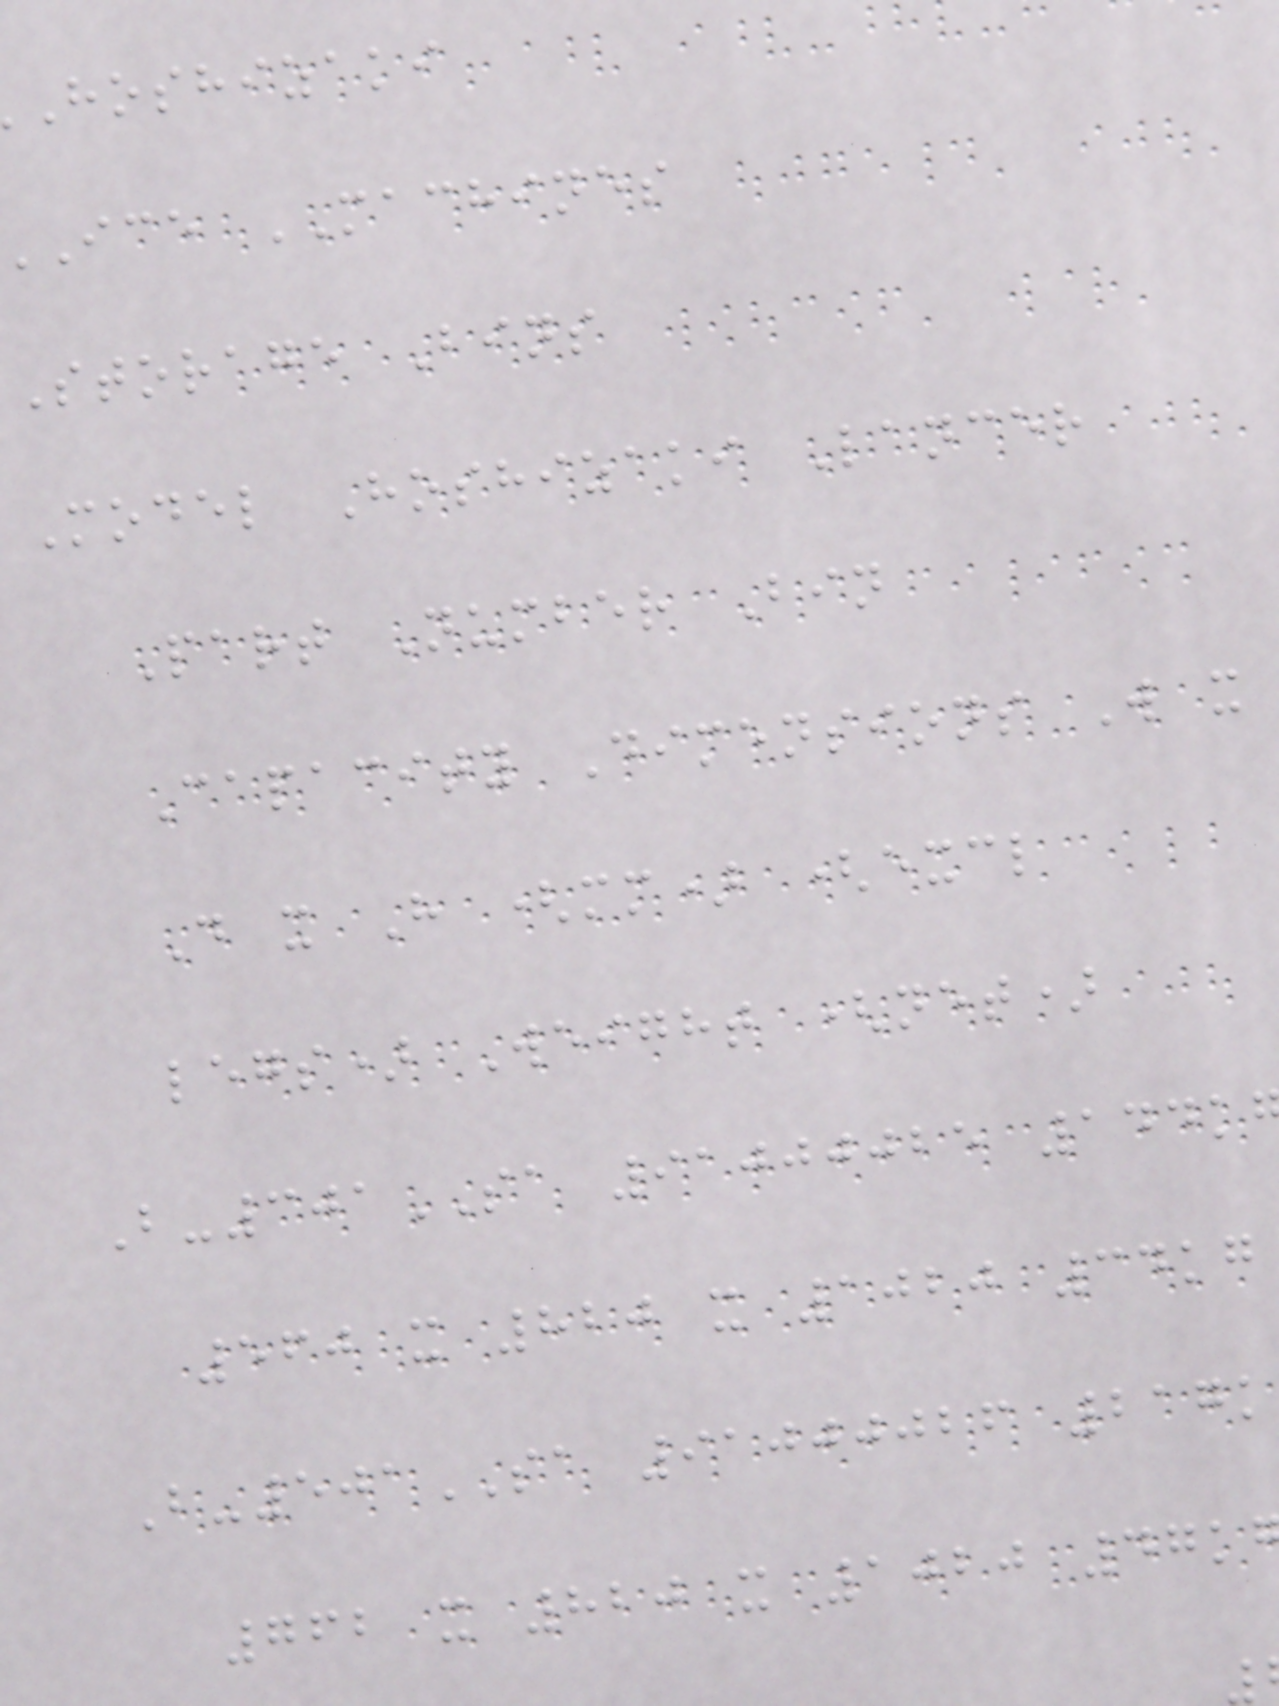hoshizaki
ice MACHINES
Storage Bins
Model Hoshizaki Lancer
Part Number Bin
Capacity Dimensions W x
D x H (mm) (excl
legs) Weight (net)
B-301SA 91000025 144k
560 x 820 x 1020 34kg
B-501SA 91000026 217k
762 x 820 x 1020 47k
